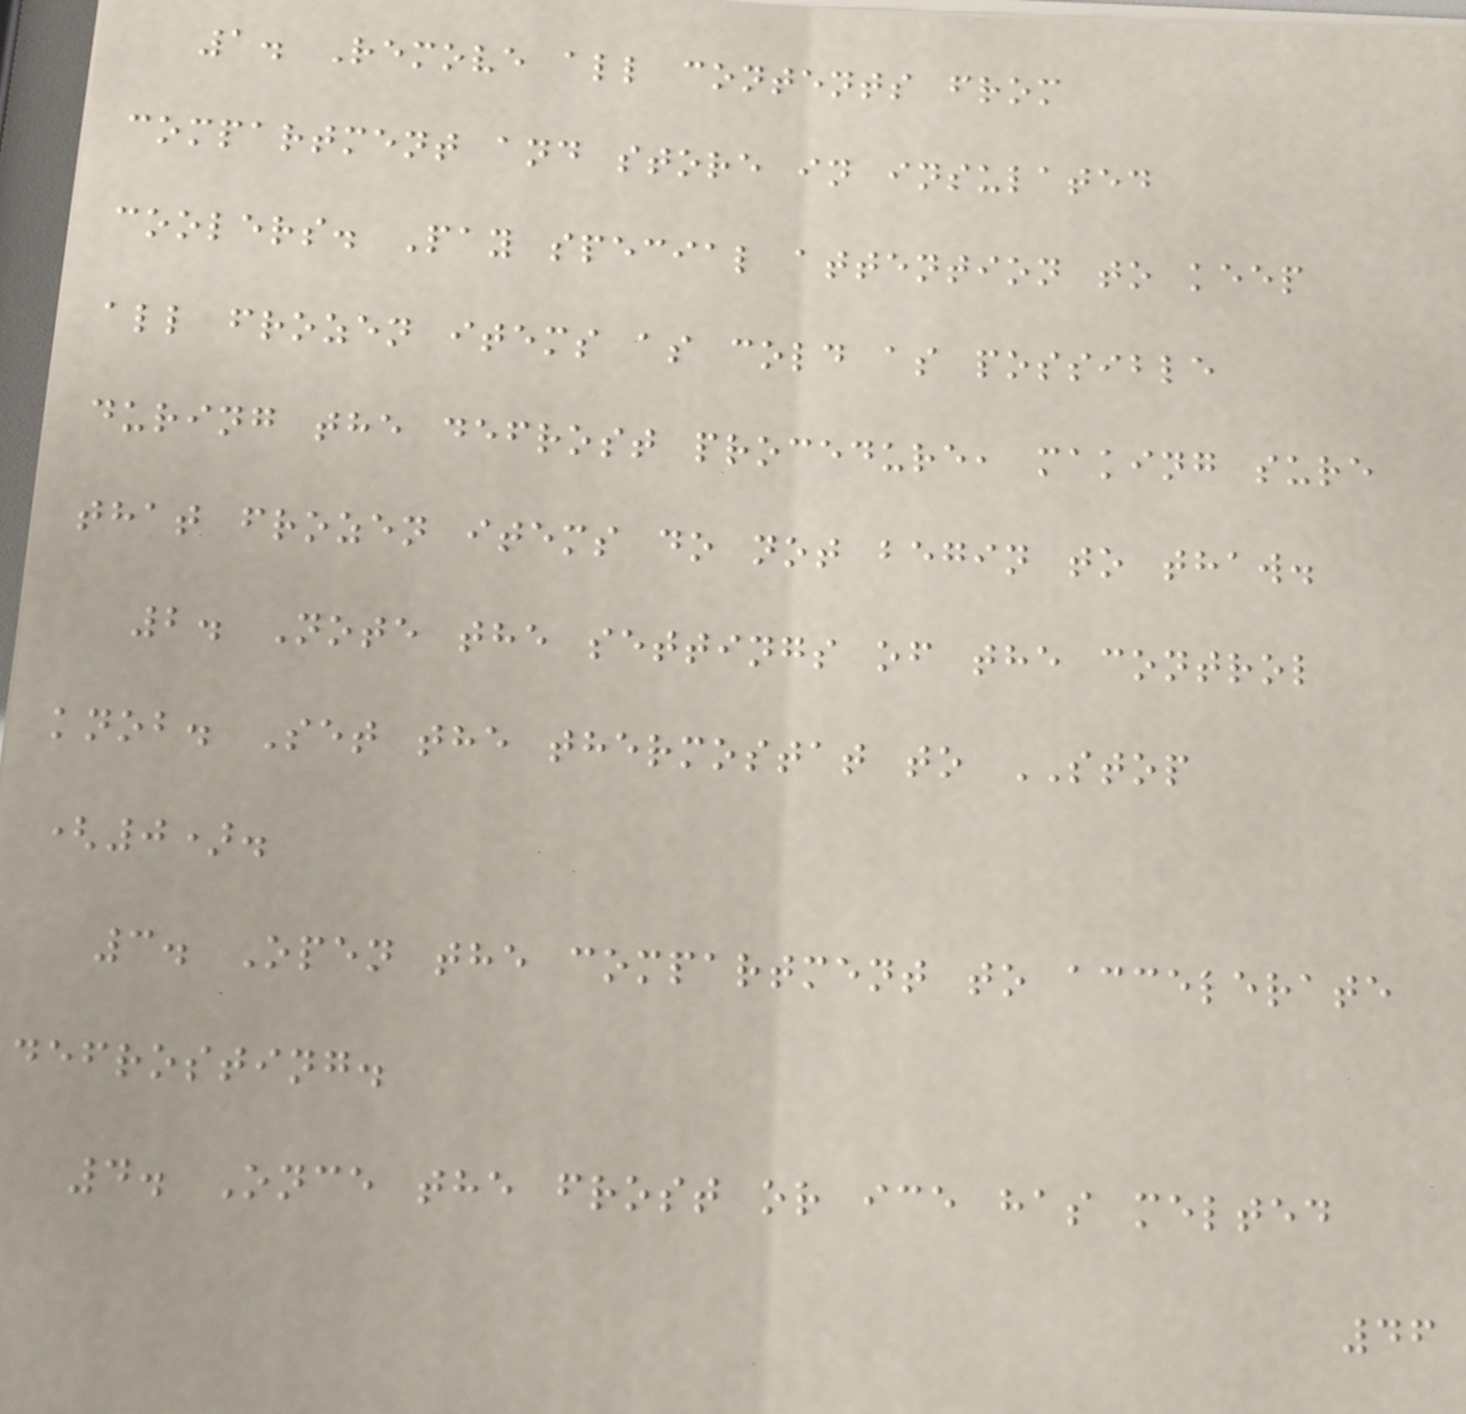1. Remove all contents from
compartment and store in insulated
coolers. Pay special attention to keep
all frozen items as cold as possible
during the defrost procedure, making sure
that frozen items do not begin to thaw.
2. Note the settings of the control
knob. Set the thermostat to STOP
(0).
3. Open the compartment to accelerate
defrosting.
4. Once the frost or ice has melted
46
